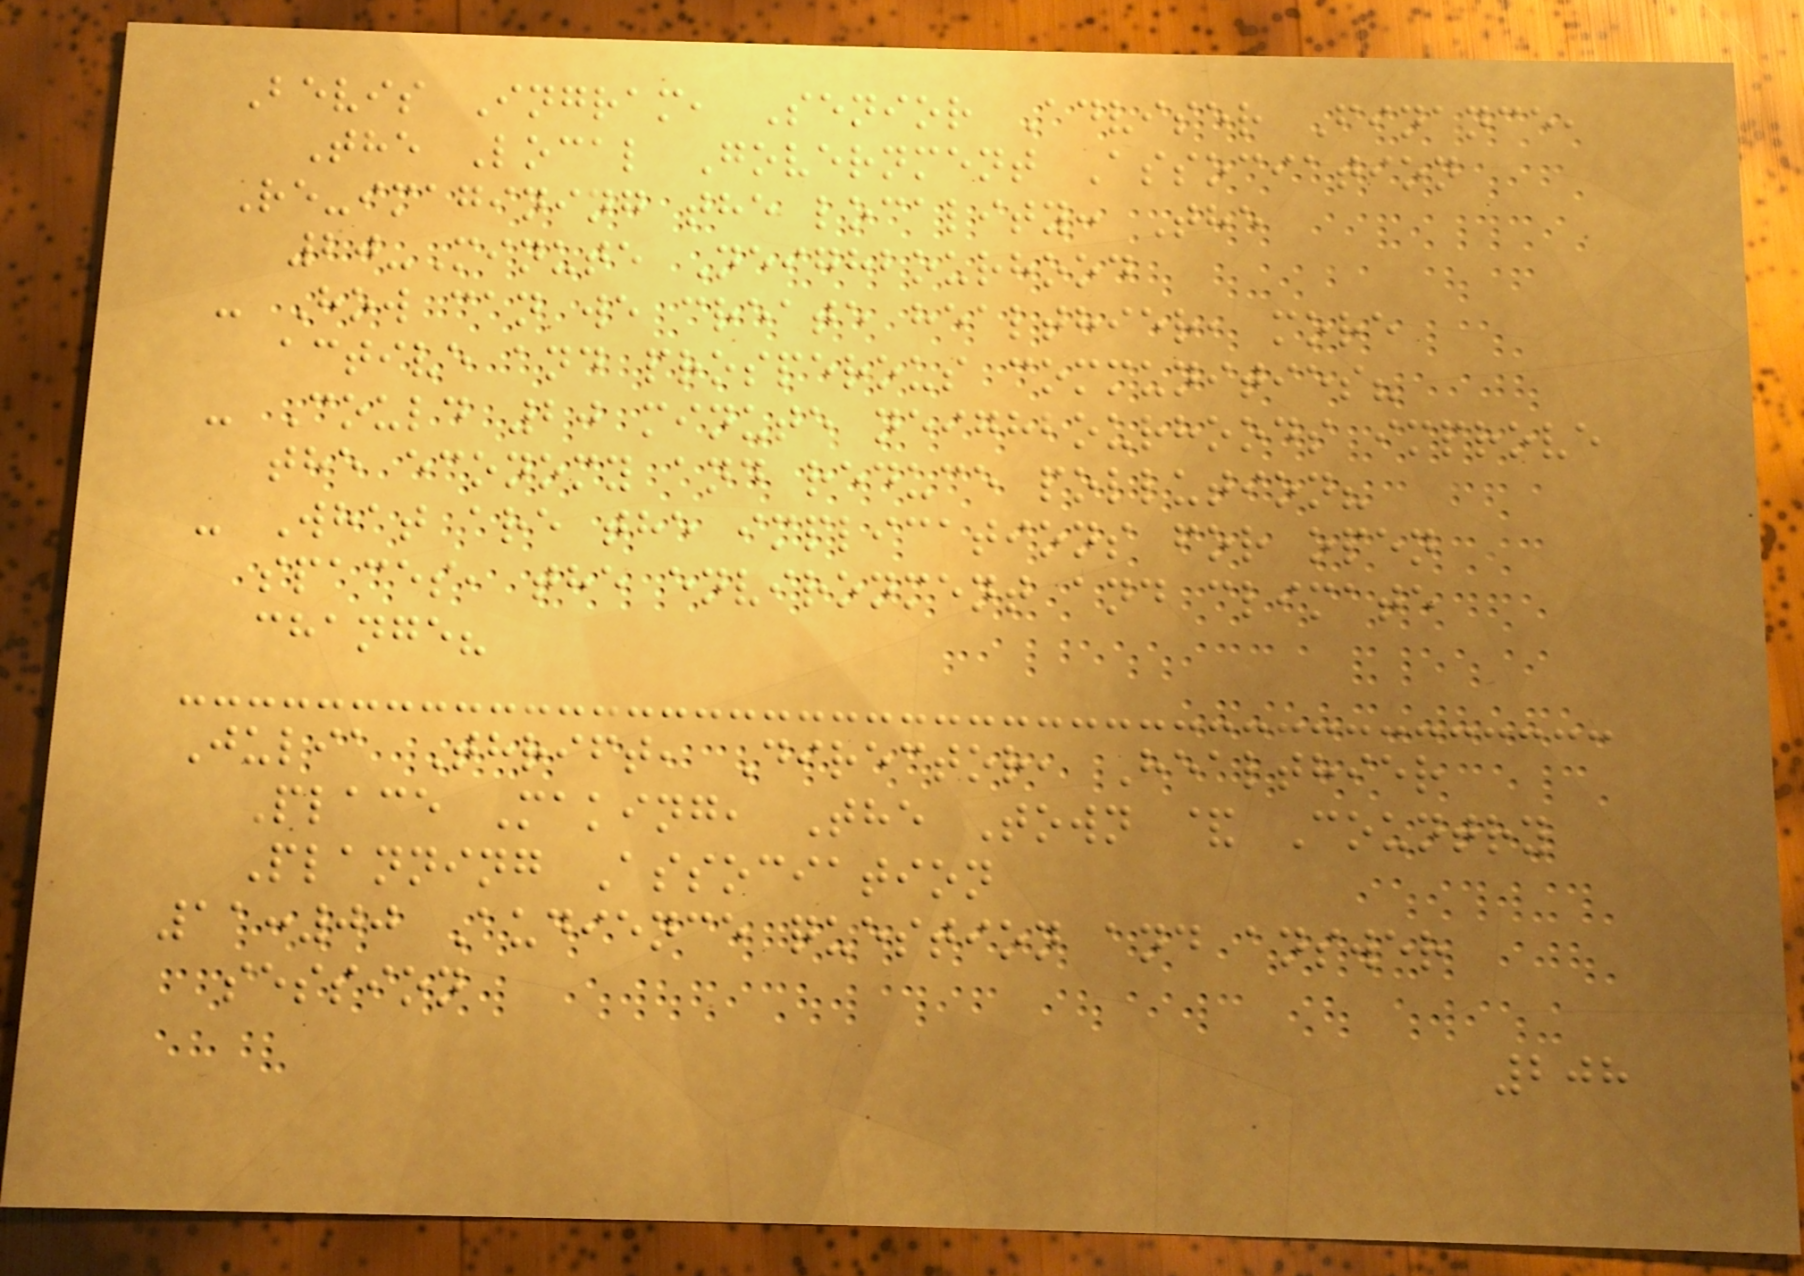Bevis Ingram, Senior Adviser Finance,
The Local Government Association
Re-imagining the locality: The
20-Minute Neighbourhood
- How can we create healthier, more
active and prosperous communities?
- Could 20 minute neighbourhoods improve
the economy and reduce pollution?
- What are the implications for open
spaces, the environment and climate
change?
Julia Thrift, Director, Healthier
Place Making, The Town & Country
Planning Association
11:00 Audience question and answer
session
208
